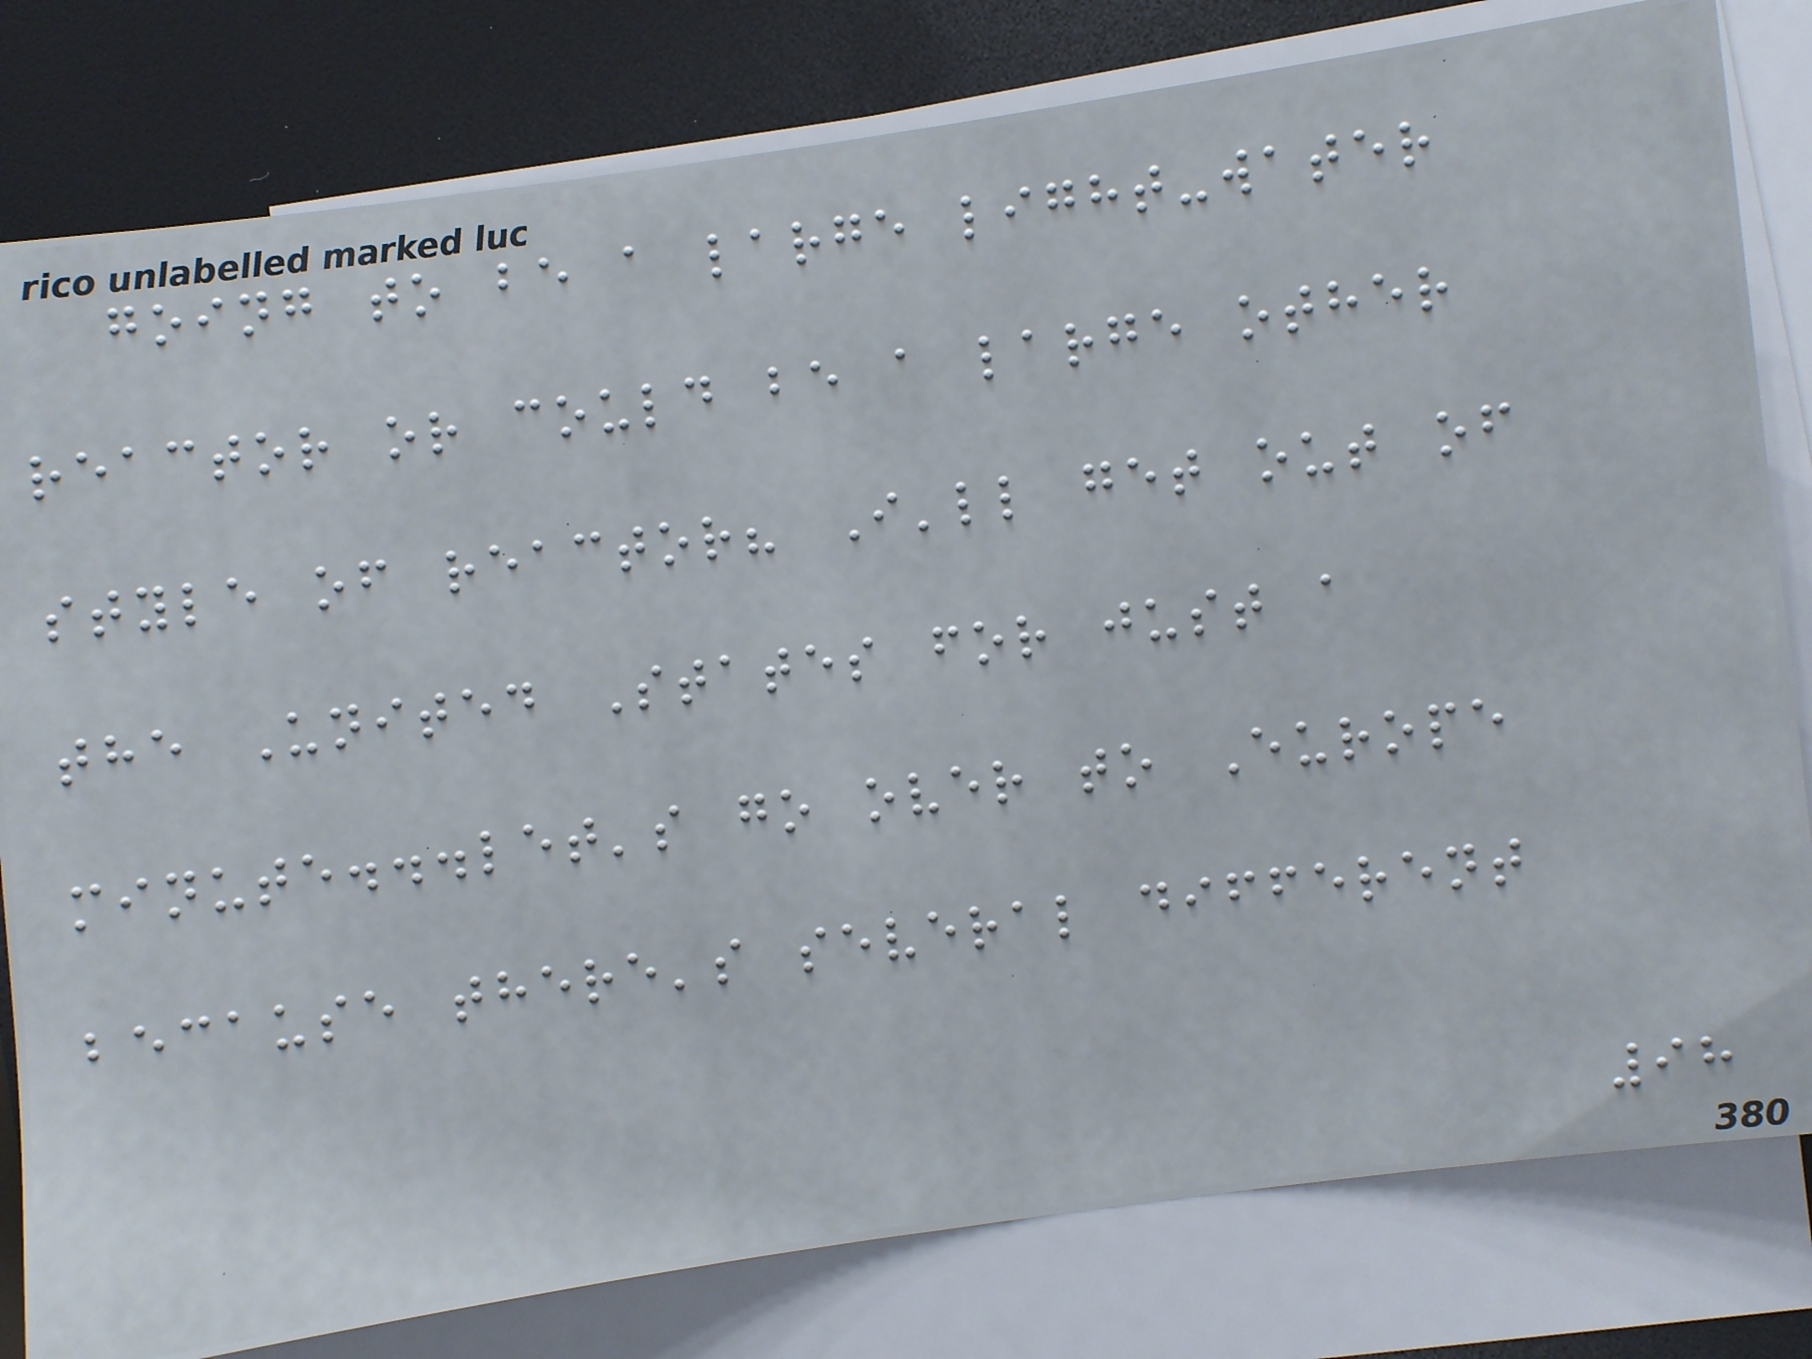going to be a large light-water
reactor or could be a large other
style of reactor? I'll get out of
the United States for just a
minute...let's go over to Europe
because there's several different
98
